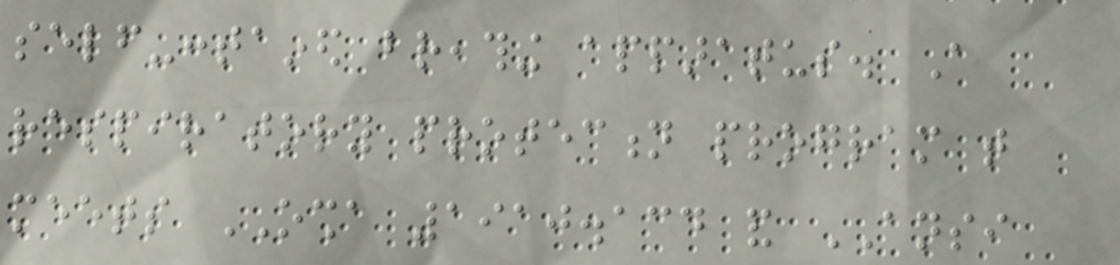self-contained breathing apparatus. A
respiratory protection program that
meets OSHA 1910.134 and ANSI
